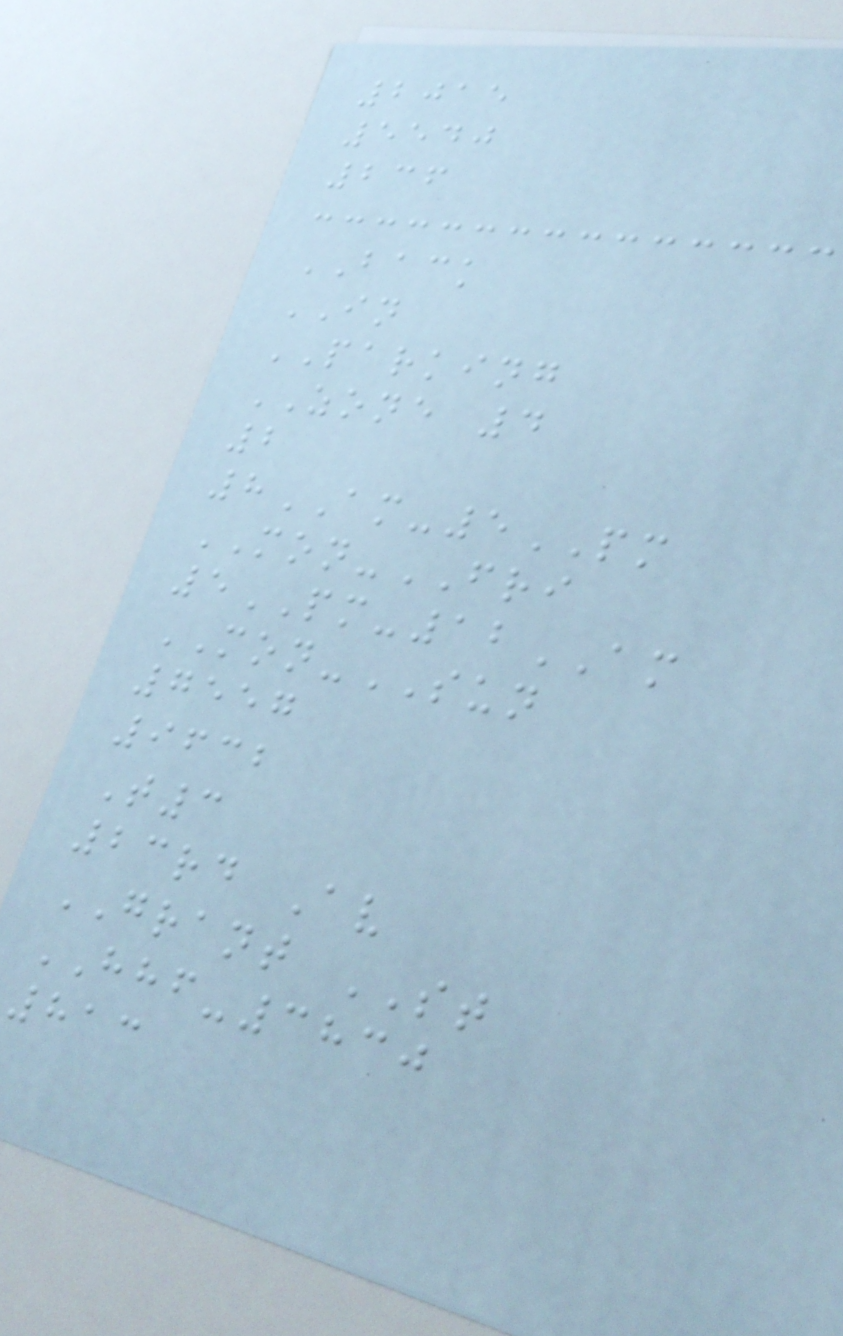2015
5540
236
BACK
IN
PARKING
ZONE 4
2
8AM-5PM
MON-FRI
5PM-12AM
MON-SUN
7557
9632
T3
23rd Av
GRANT ST
HHF-3830
813
